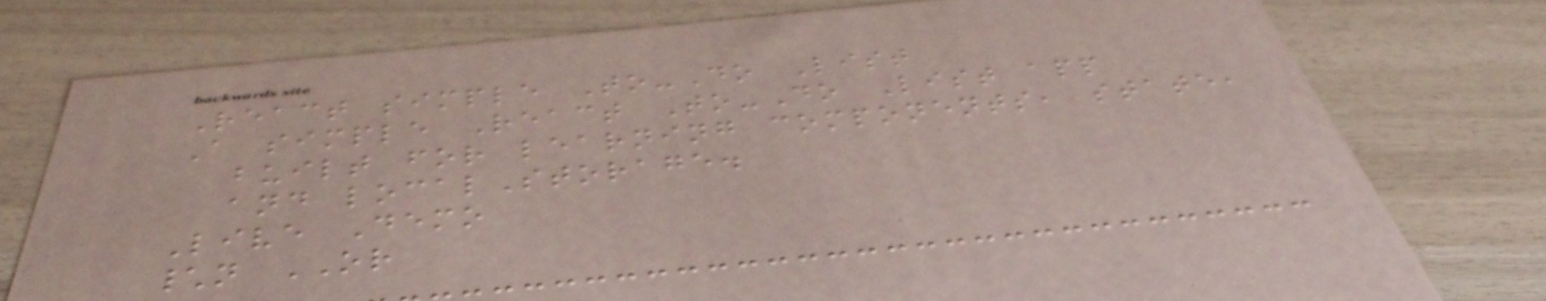React simple To-Do List
A simple React To-Do List app
built for learning components, state,
and localStorage.
Live Demo
\n OR
